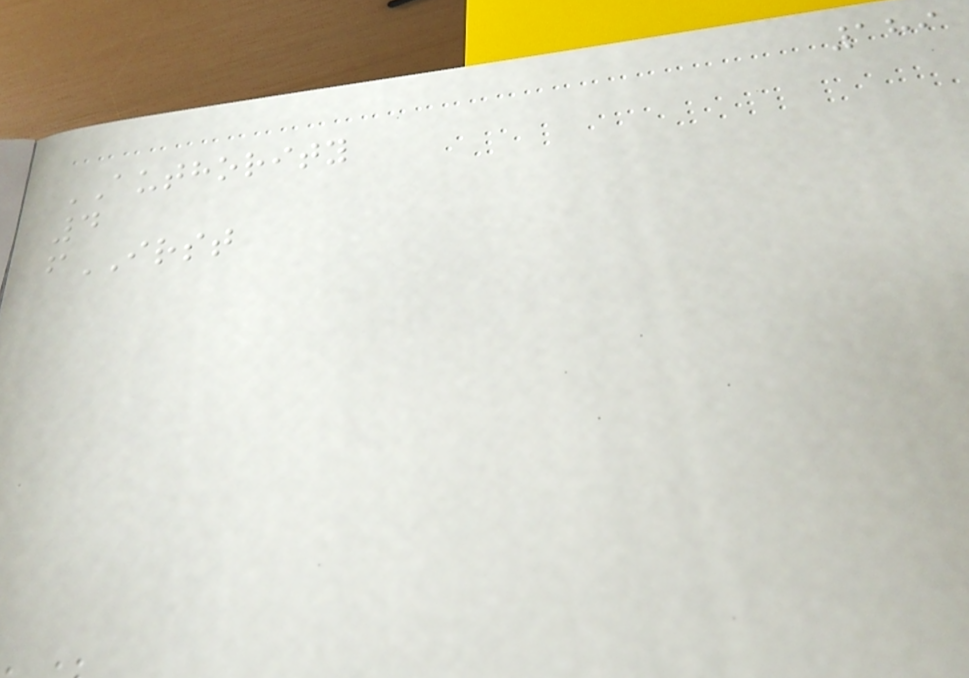189
AUTHORITY
4
fIRST
